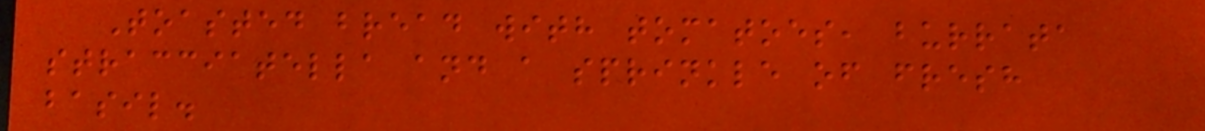Toasted bread with tomatoes, burrata
stracciatella and a sprinkle of fresh
basil.
